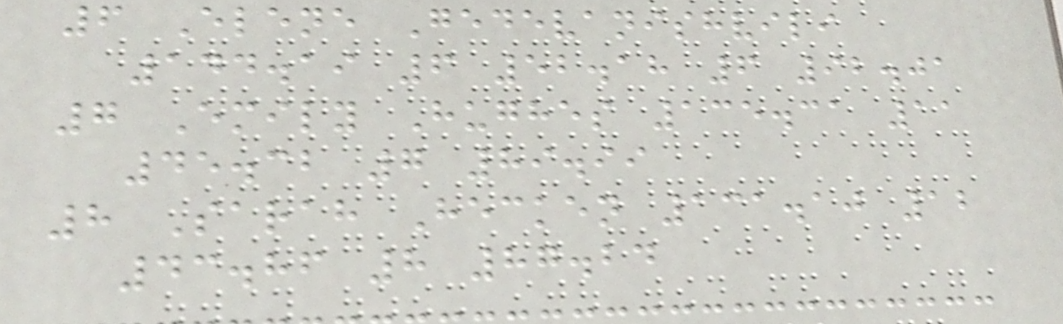6 Elene Gedevanishvili
144.19 6 52.18 6 92.01
7 Emily Hughes 135.31 11
45.32 7 89.99
8 Sarah Hecken 131.10 12
43.86 8 87.24
